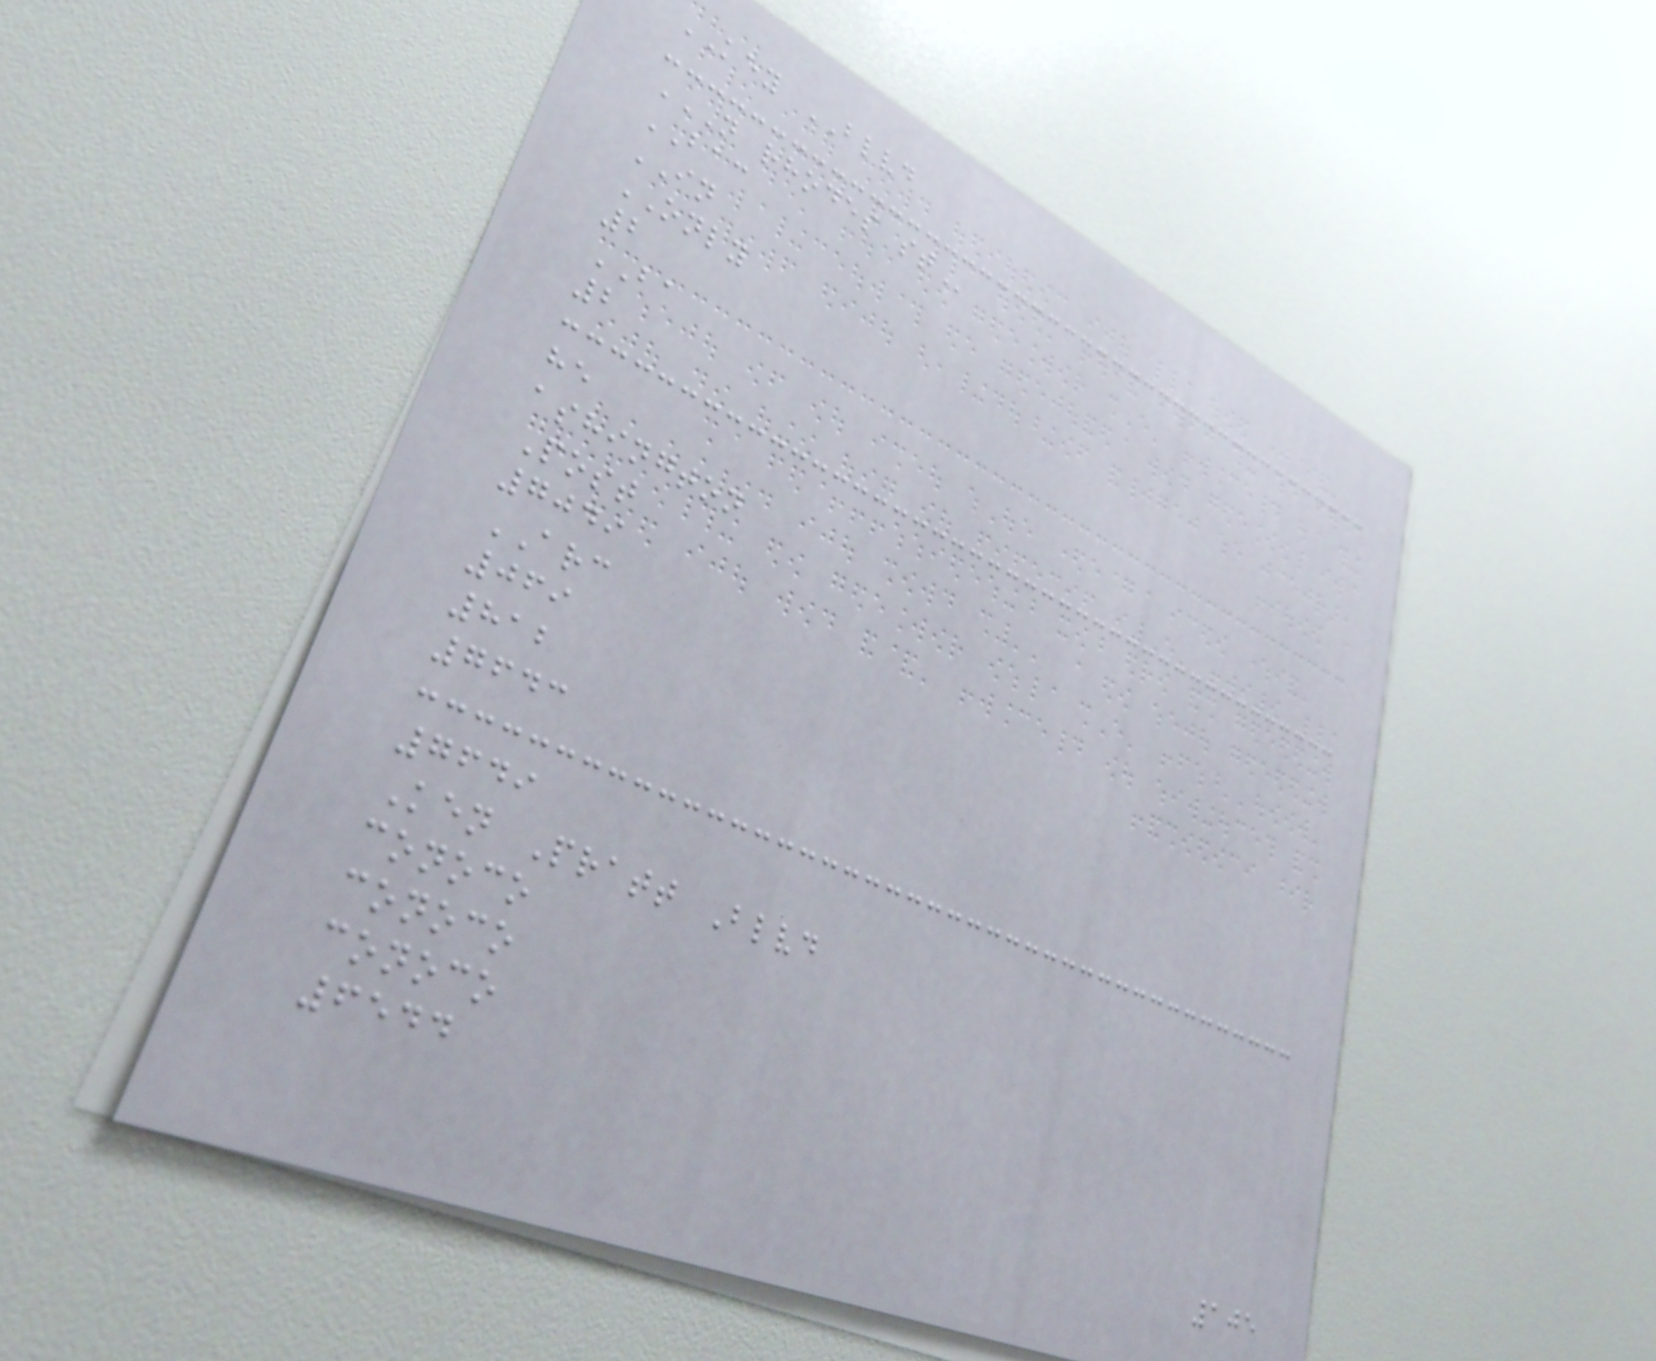KEY BLVD
N RHODES ST
BAC
IN
ONLY
2
BA
2
he
ashington
Post
7049
ARC
069
812
7643
7649
Ken Pratt Blvd
conoco
conoco
conoco
6544
105
